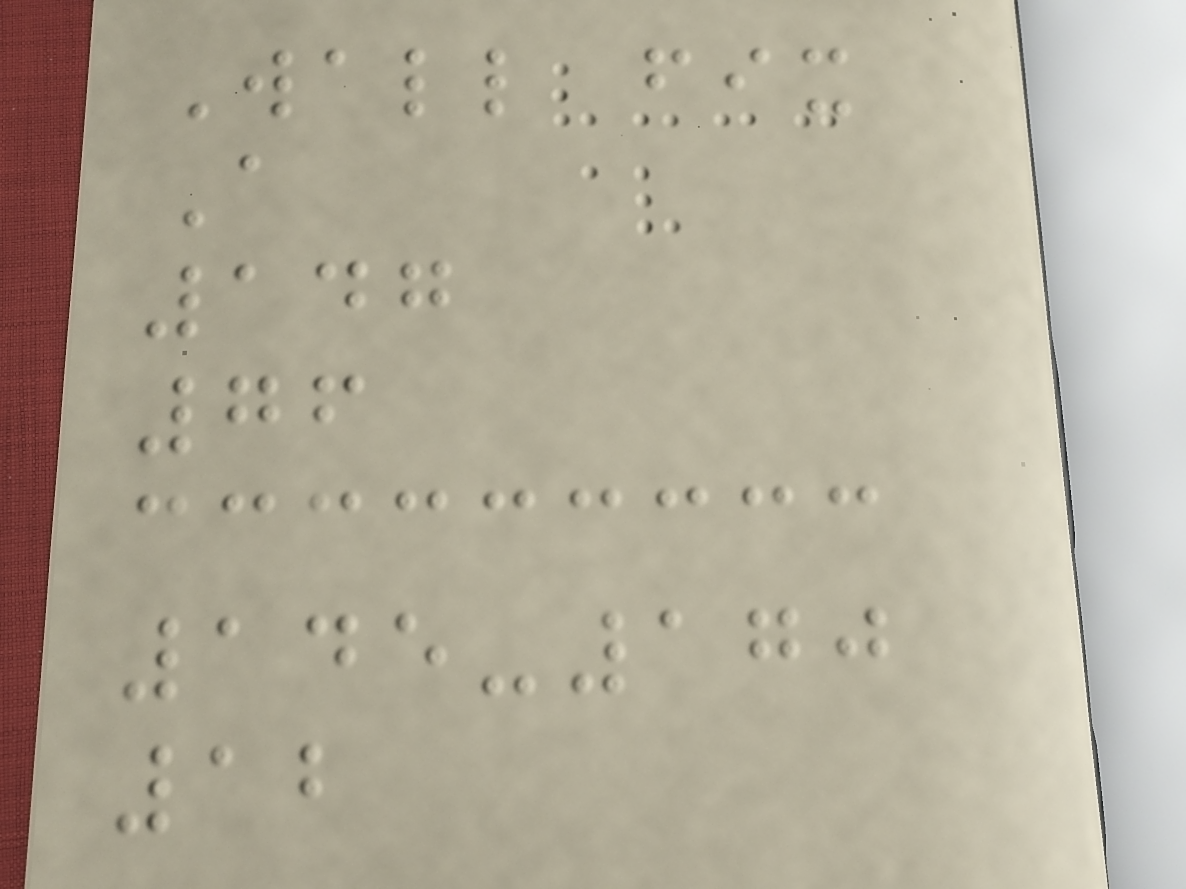Wall fix
A
147
76
145-170
12
